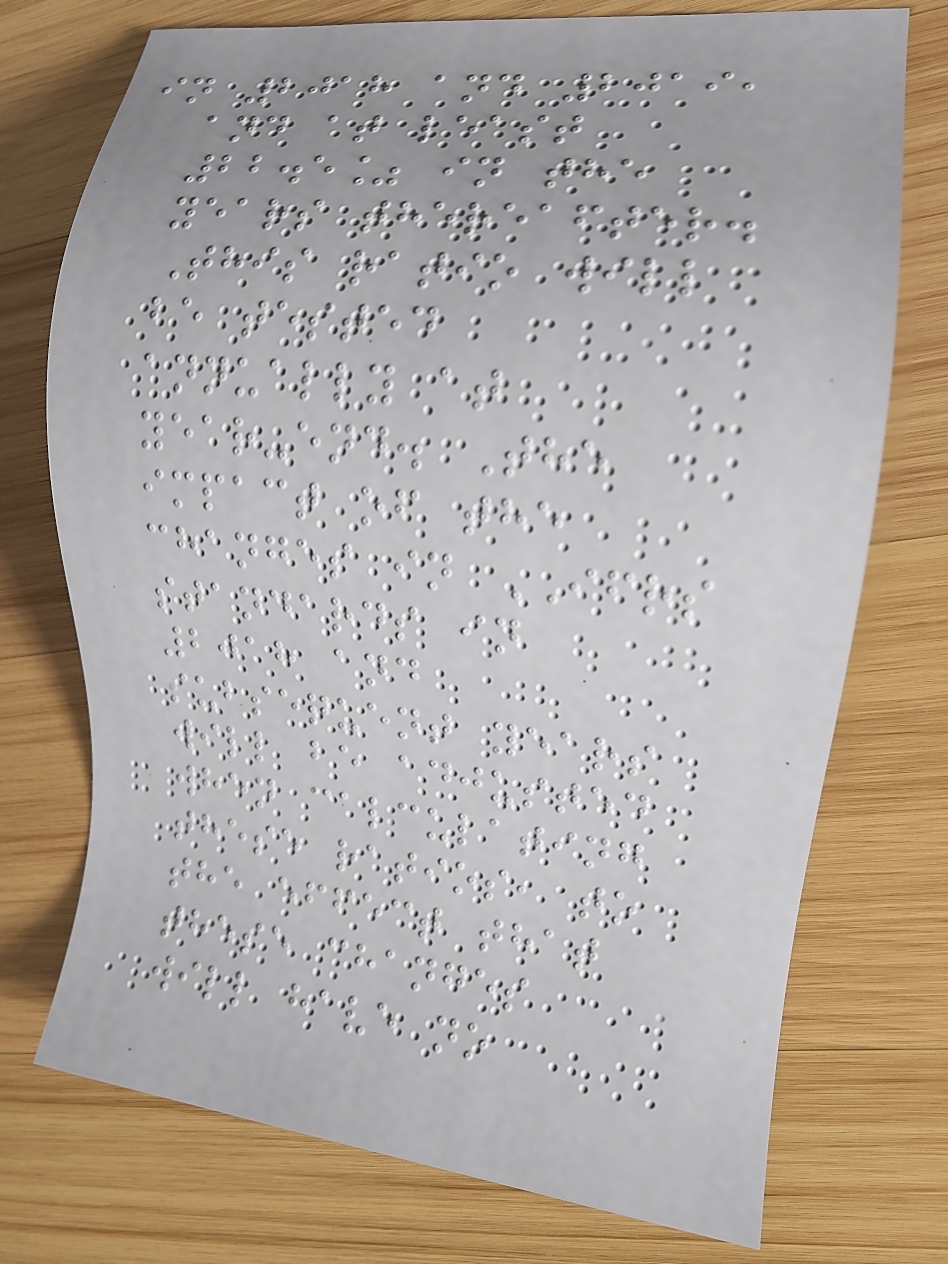in 2018 and 2019,
and at least
22.5% in the
years thereafter.
This ratio will
be tested
annually at
year-end. The
impact of the
changes in IFRS
standards in
2018 and
subsequent years
will be adjusted
when calculating
these ratios, to
the effect that
these changes
will have no
